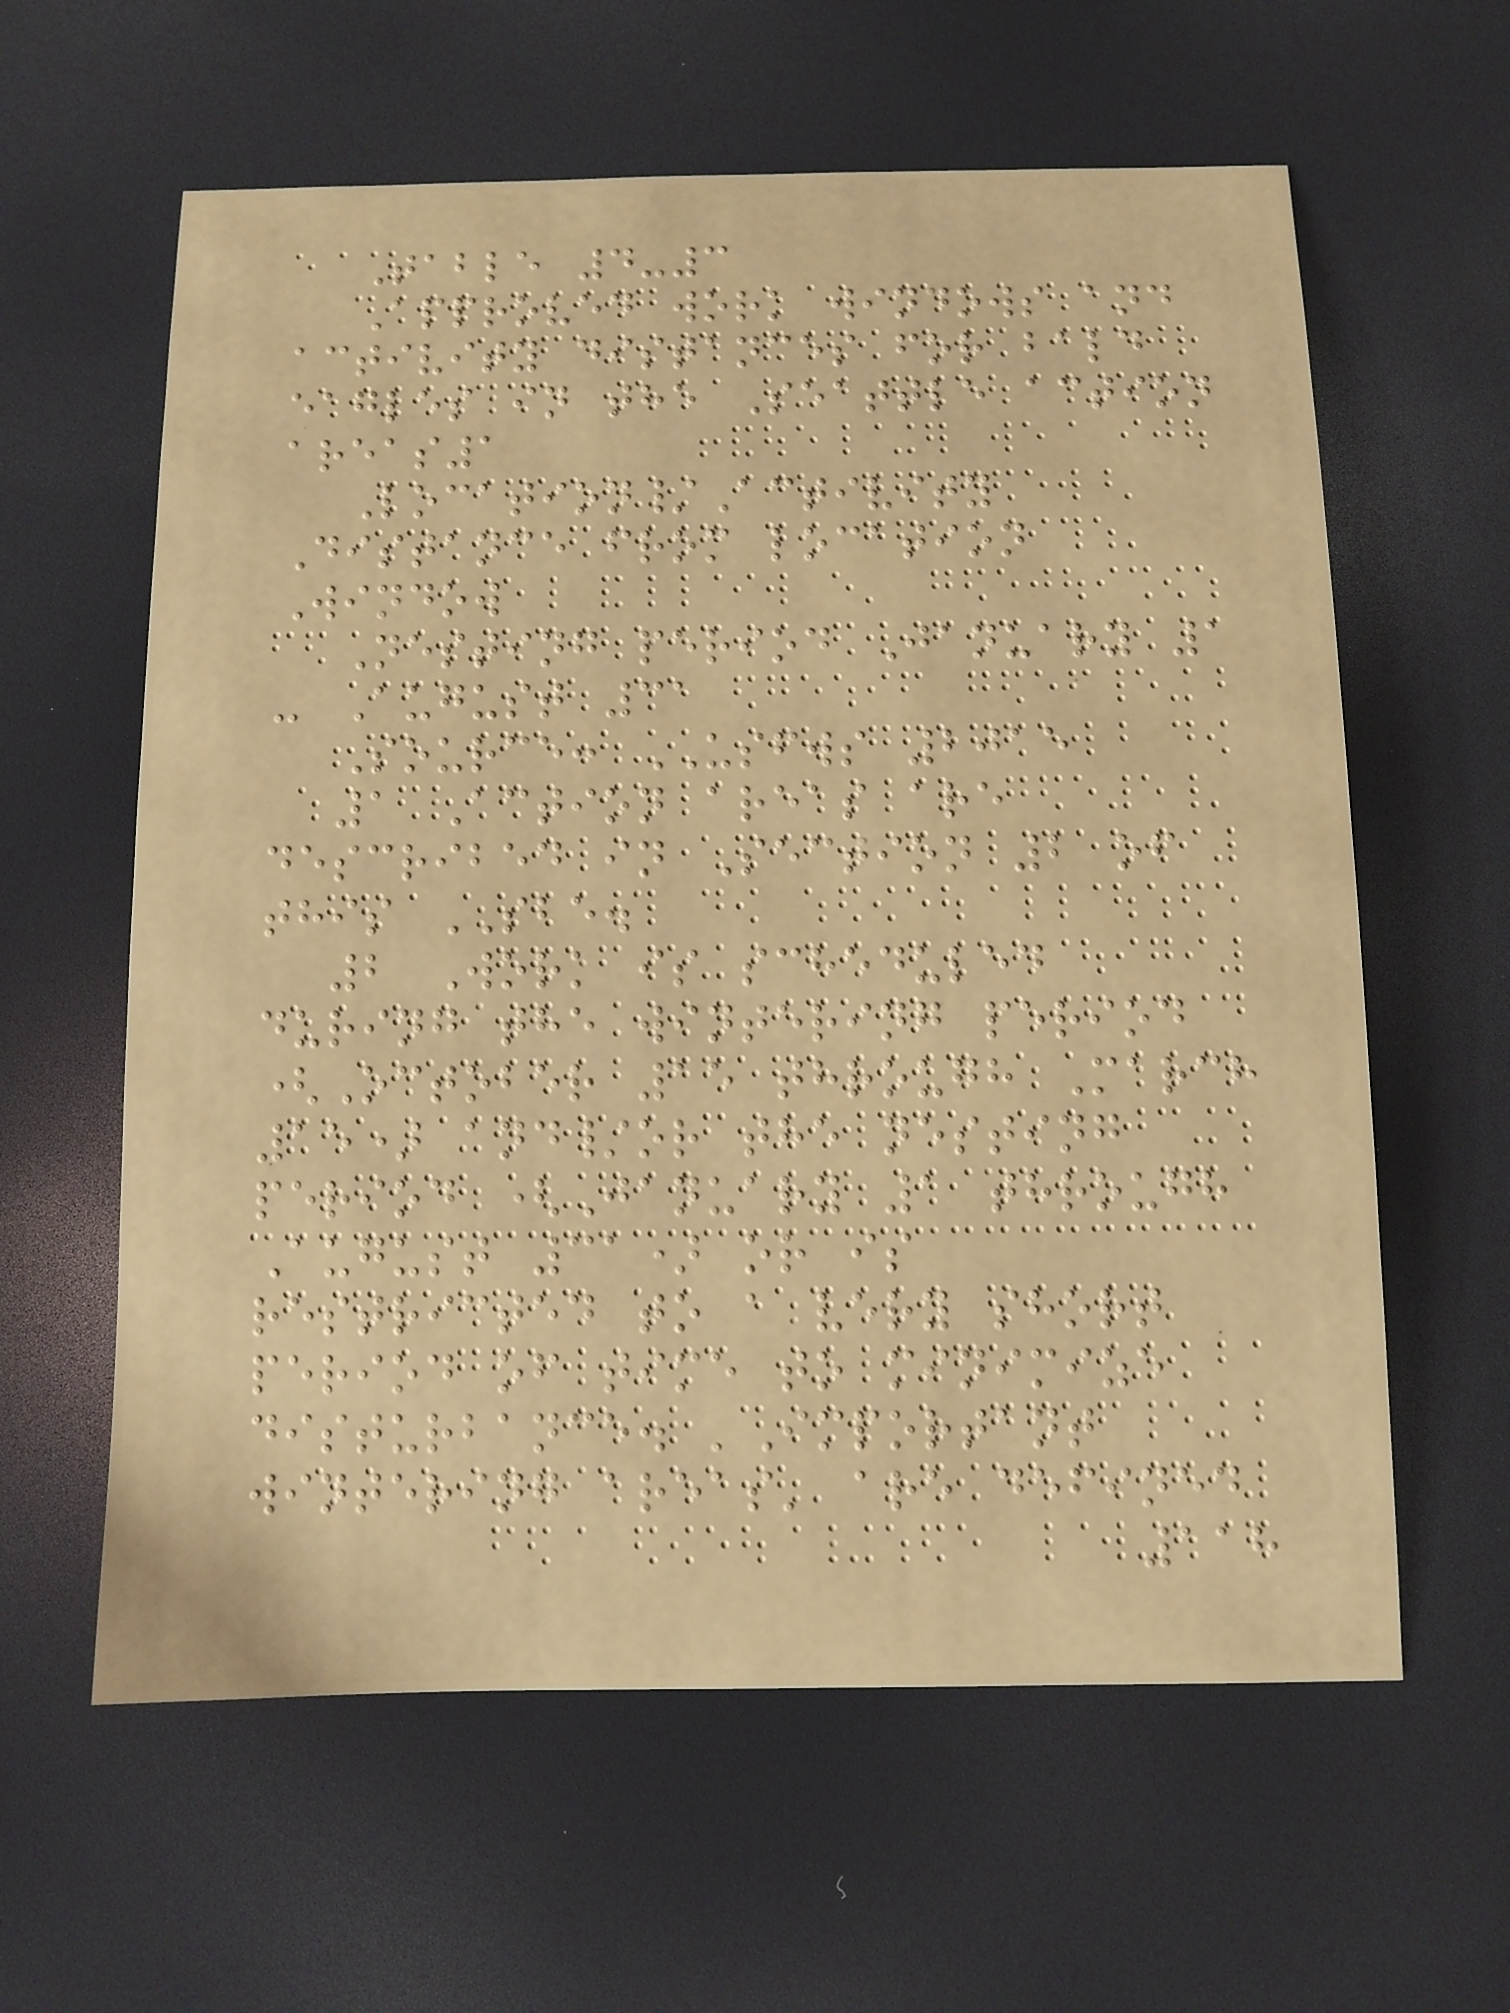Table 4-3
Approved work windows and
activity distances for bald
eagles in the Seattle action
areas1
Location/Activity
Distance from location
Window
Nesting period January 1
- August 31
Source: USFWS 2015
1 Action areas are
described in Section 2 of
this SBE.
2 Work is scheduled
during the wintering period
(October 15 through March
15) and/or the nesting
period (January 1 through
August 31) or is
restricted to a very short
period of time to minimize
disturbance. 'Important
wintering areas' are defined
118
